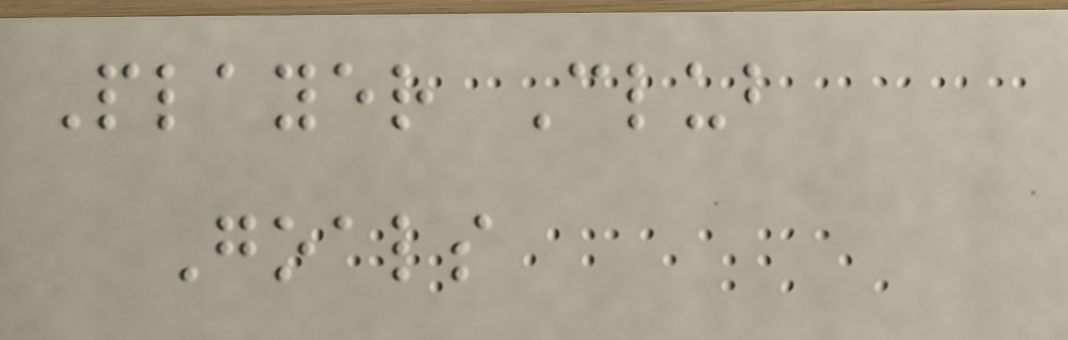Player Club
Goals
